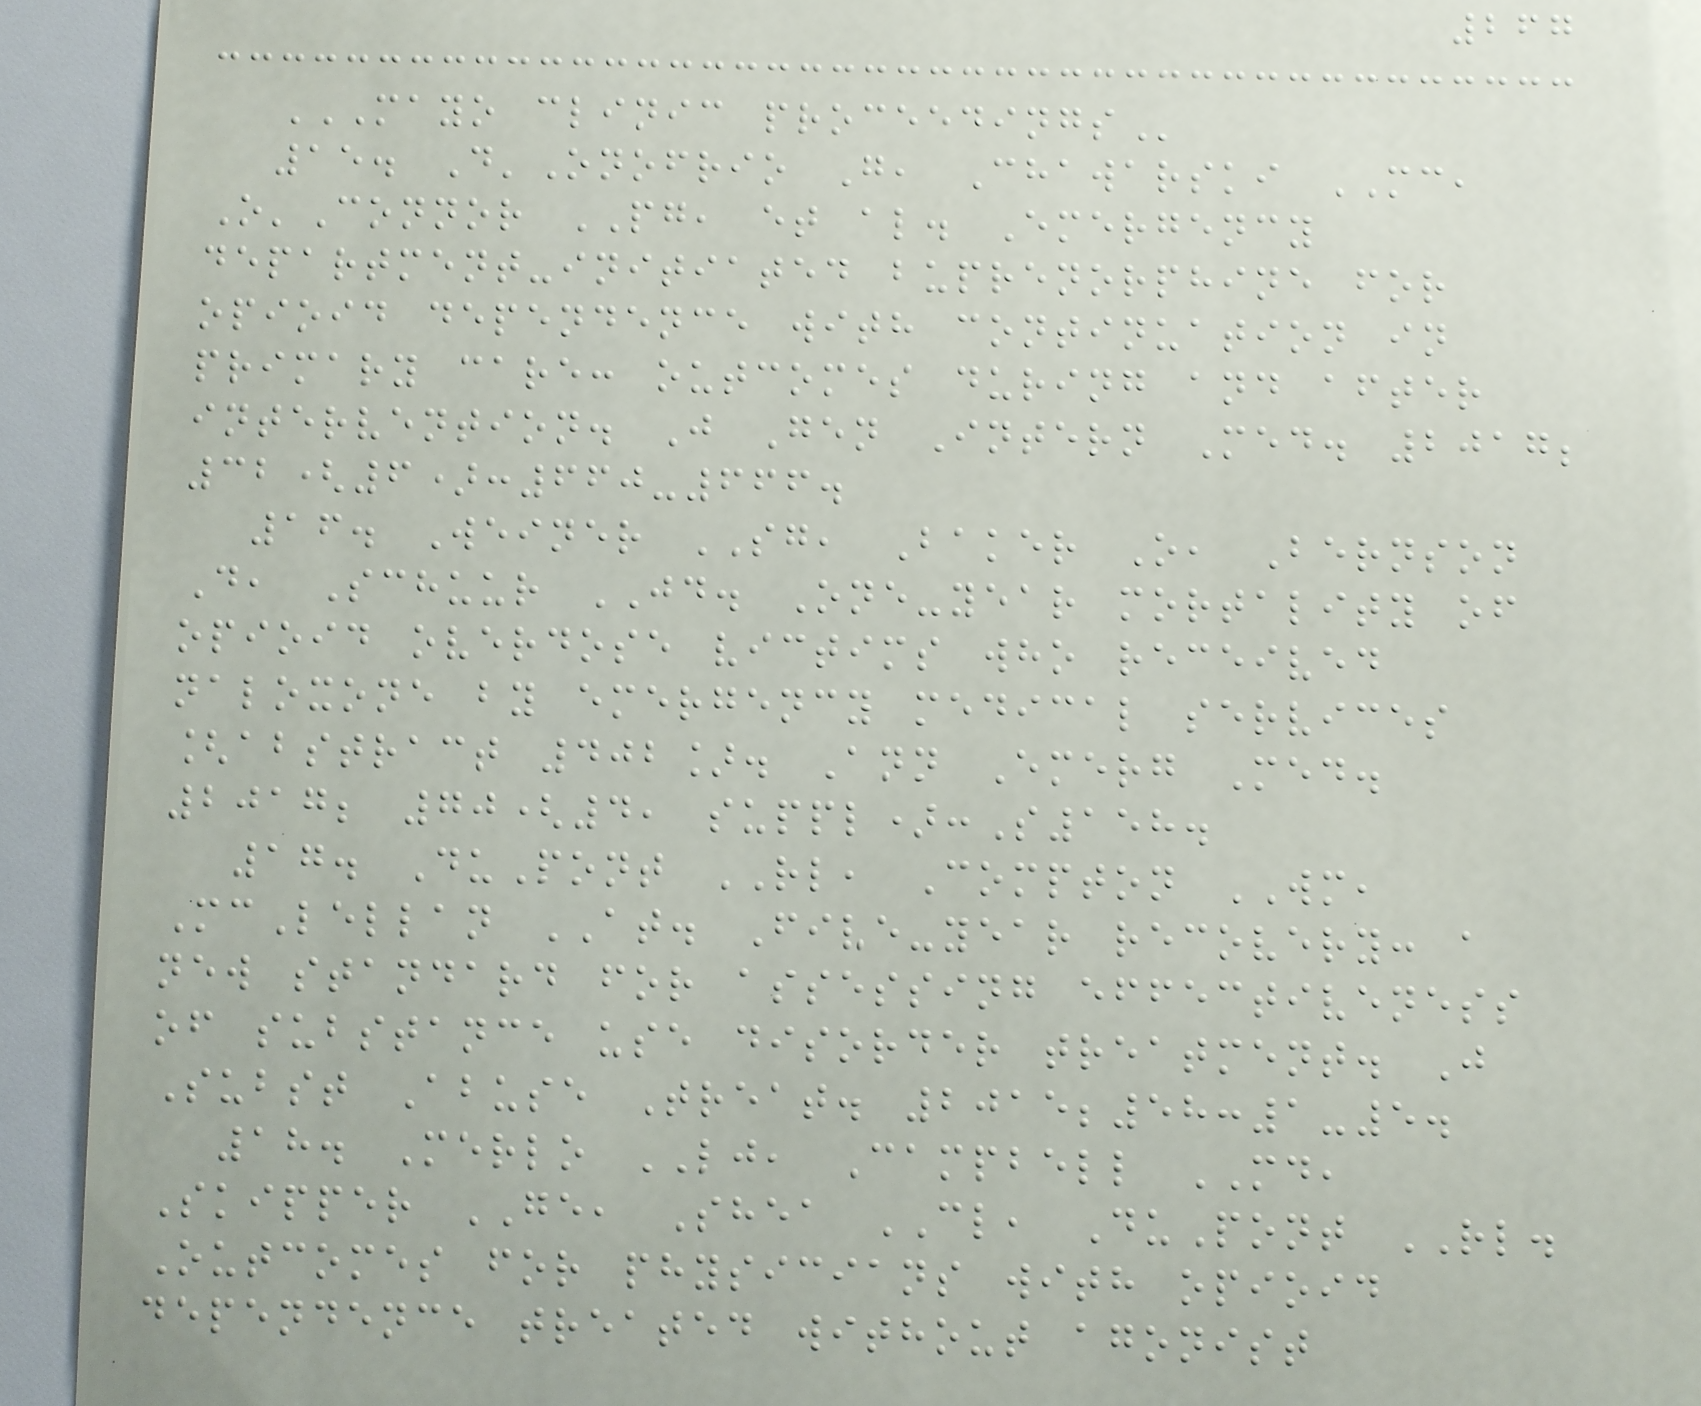267
MAYO CLINIC PROCEEDINGS
15. D'Onofrio G, Chawarski MC,
O'Connor PG, et al. Emergency
department-initiated buprenorphine for
opioid dependence with continuation in
primary care: outcomes during and after
intervention. J Gen Intern Med. 2017;
32(6):660-666.
16. Weiner SG, Baker O, Bernson
D, Schuur JD. One-year mortality of
opioid overdose victims who received
naloxone by emergency medical services
[abstract 402]. Ann Emerg Med.
2017; 70(4, suppl):S158.
17. DuPont RL, Compton WM,
McLellan AT. Five-year recovery: a
new standard for assessing effectiveness
of substance use disorder treatment. J
Subst Abuse Treat. 2015;58:1-5.
18. Merlo LJ, Campbell MD,
Skipper GE, Shea CL, DuPont RL.
Outcomes for physicians with opioid
dependence treated without agonist
